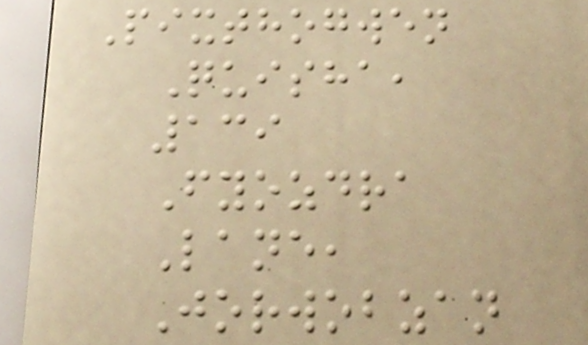Pixthogwen
Quisha,
139
Fyozdra
Lane,
Jorwobzan
